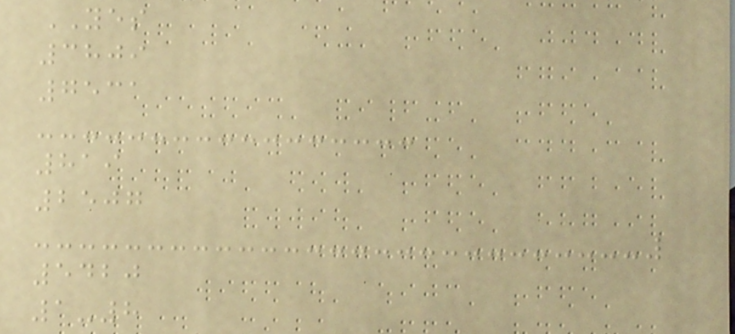YES
3809
7531
819
2507
5420
1-8
